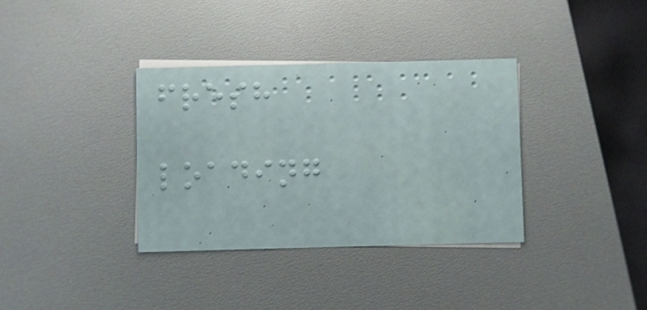fresh
loading
